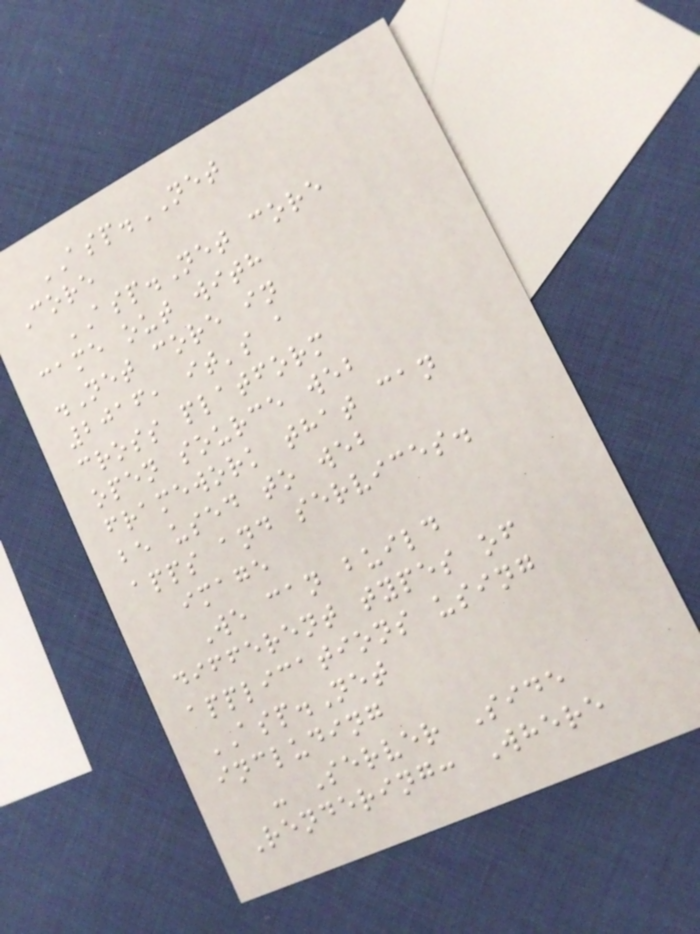ASP.NET
Core
ASP.Net core
came out with
.Net core in
2016, it's a
cross platform
open source web
framework that can
be used to web
apps and services.
image
We can build
different types of
applications using
ASP.Net
including
- Server Side
Rendering: Where
